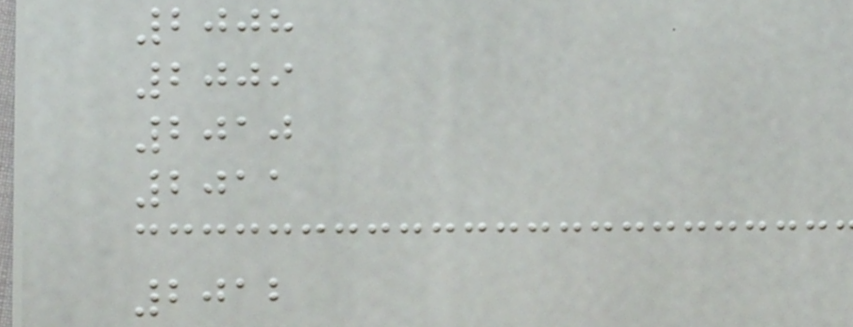2008
2009
2010
2011
2012
